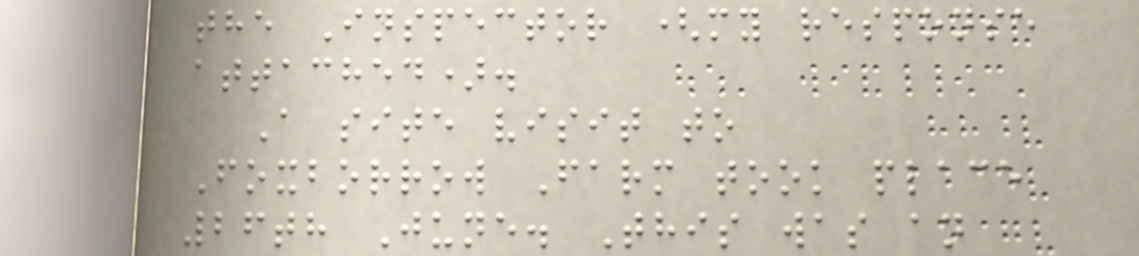the Inspector (my response
attached).
A site visit to
Foxborrow Farm took place
26th June. This was an
